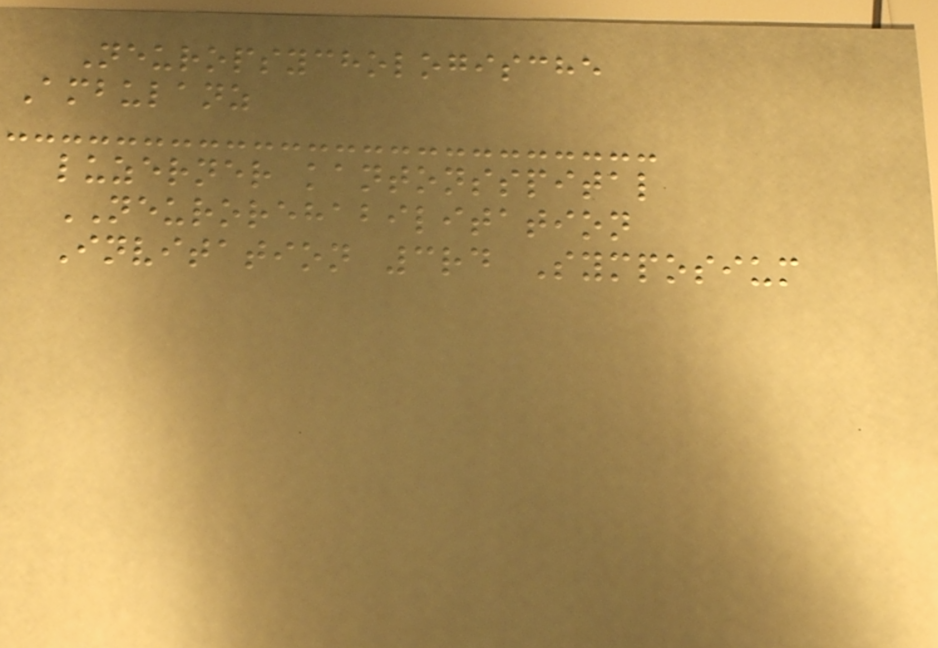Neuropsychologische
Ambulanz
luzerner kantonsspital
NEUROREHABILITATION
Invitation 3rd Symposium
